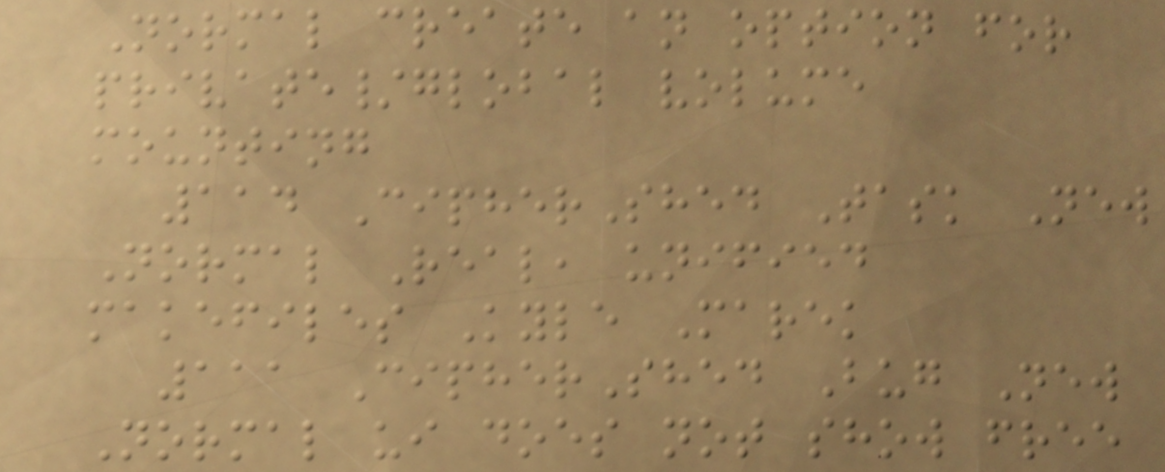Normal create an option for
private/global volume
mounting
114 CipherShed Task New
Normal Real, unified
makefiles Kyle Marek
111 CipherShed Bug New
Normal ui does not show free
